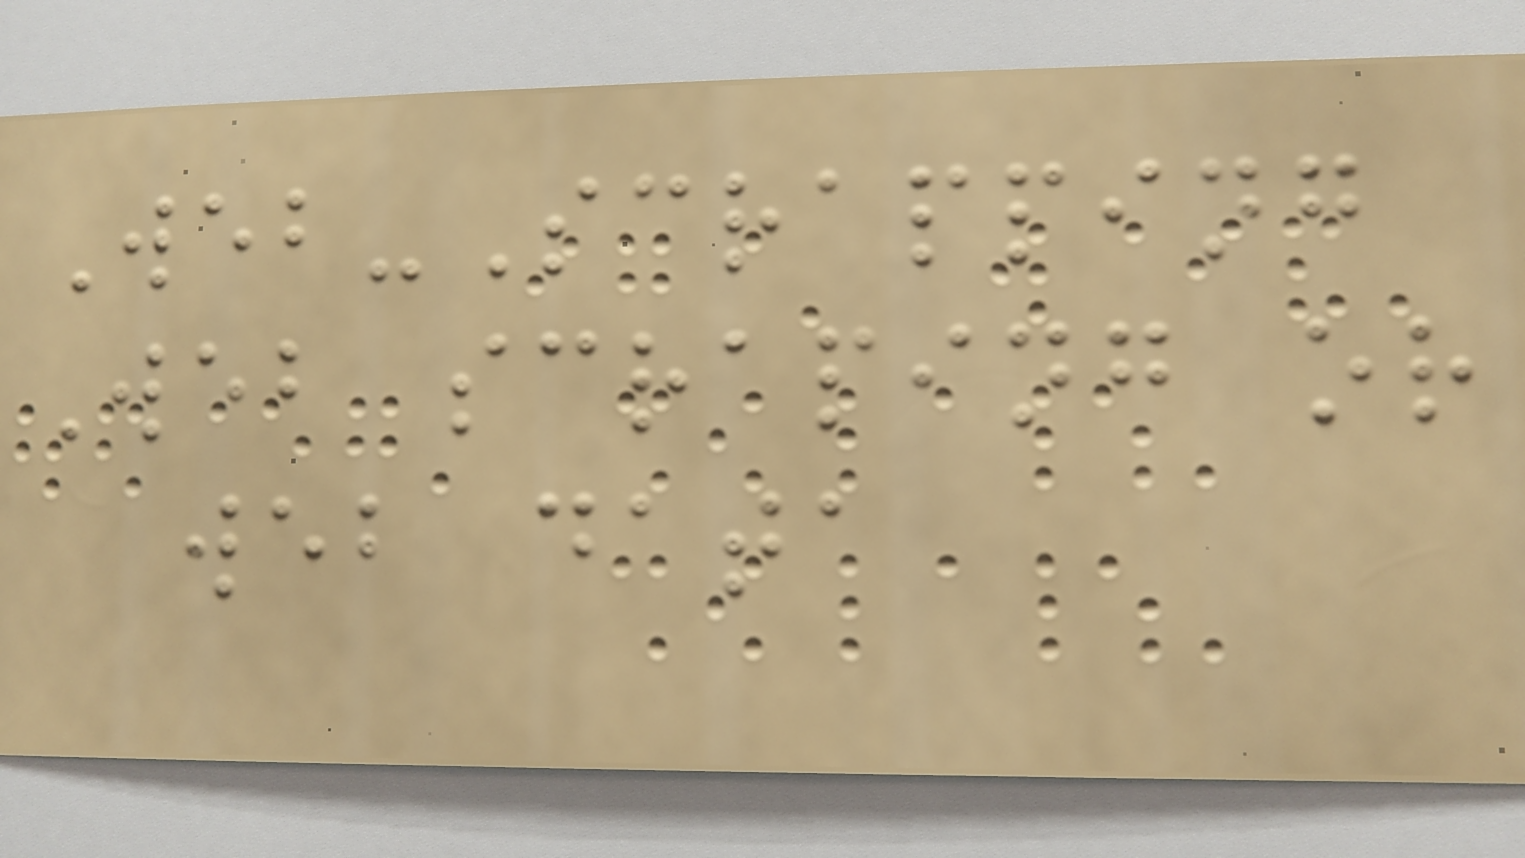Web-Scrapping
Web scraping or
web data
